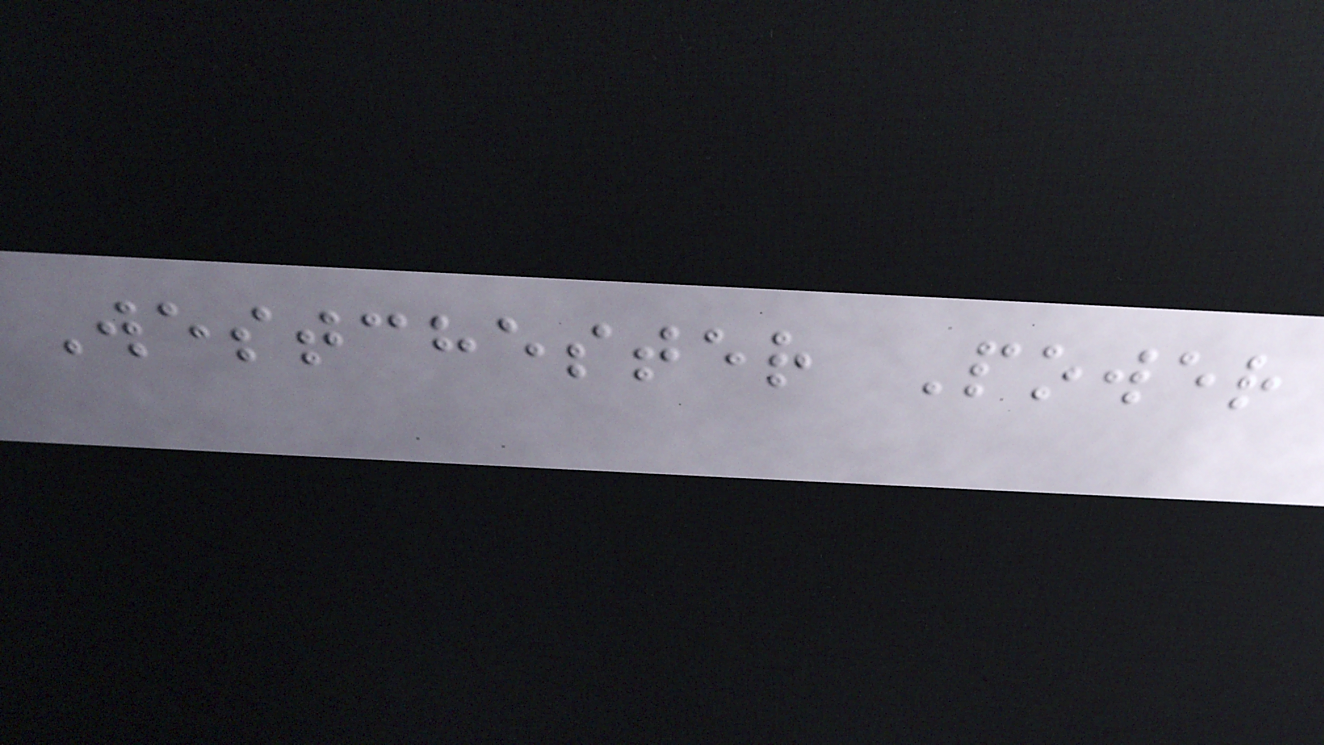Westchester Power
